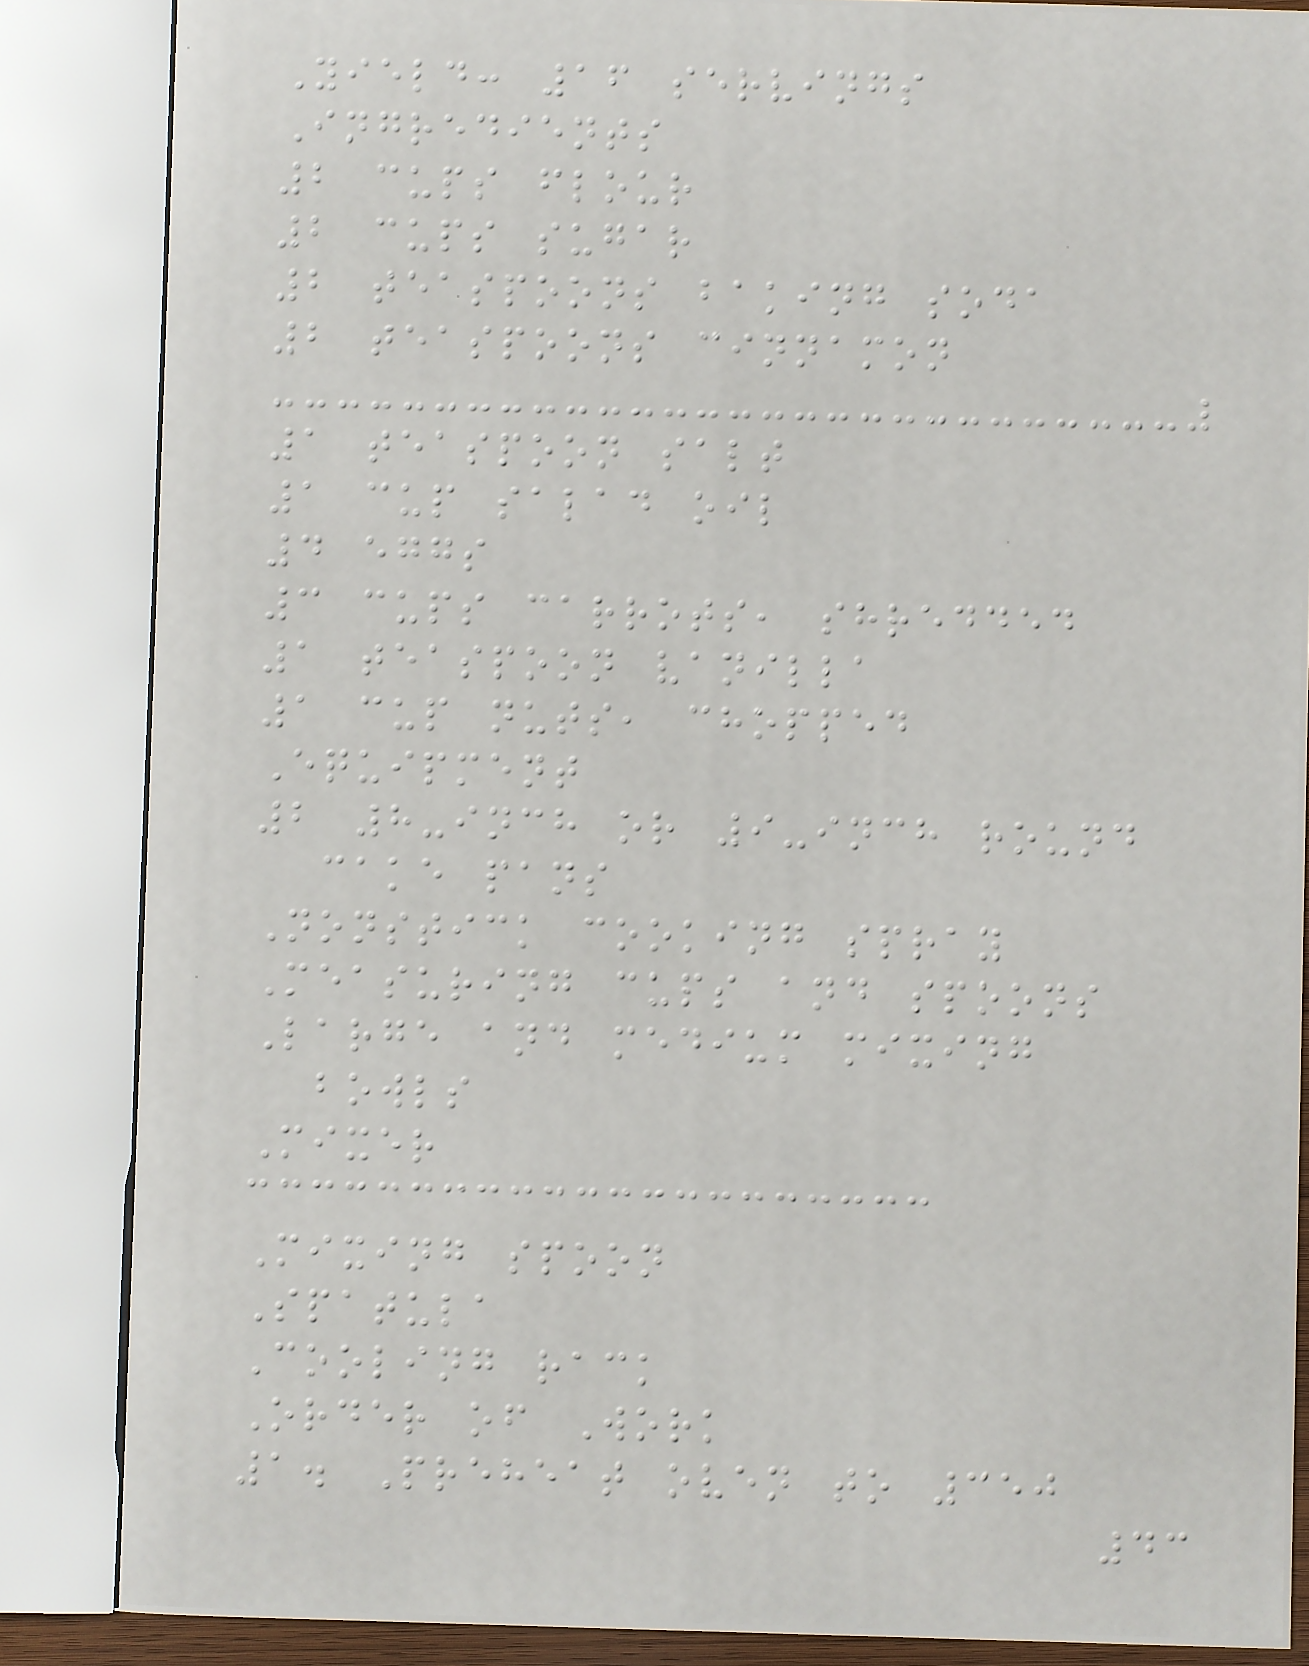Yield: 16 servings
Ingredients
2 cups flour
2 cups sugar
2 teaspoons baking soda
2 teaspoons cinnamon
1 teaspoon salt
1 cup salad oil
4 eggs
3 cups carrots, shredded
1 teaspoon vanilla
1 cup nuts, chopped
Equipment
2 8-inch or 9-inch round
cake pans
Nonstick cooking spray
Measuring cups and spoons
Large and medium mixing
bowls
Mixer
Mixing spoon
Spatula
Cooling rack
Order of Work
1. Preheat oven to 350
43
